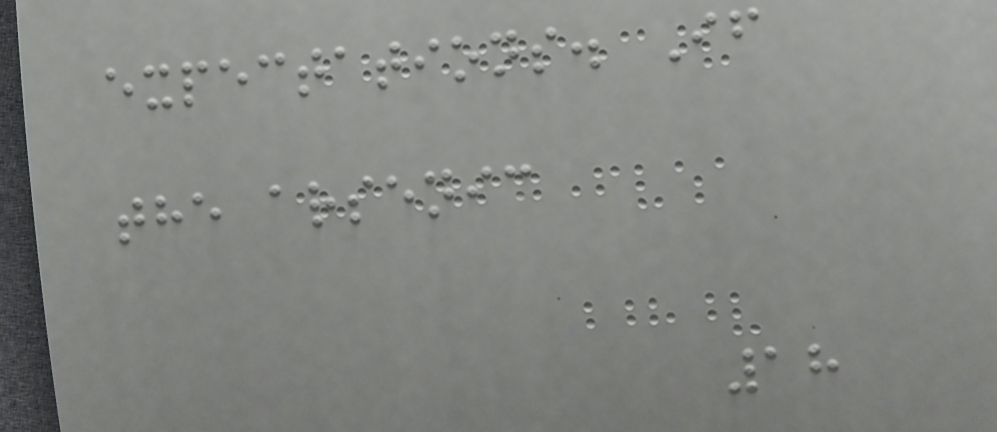expectations. If
the arsenic
18
